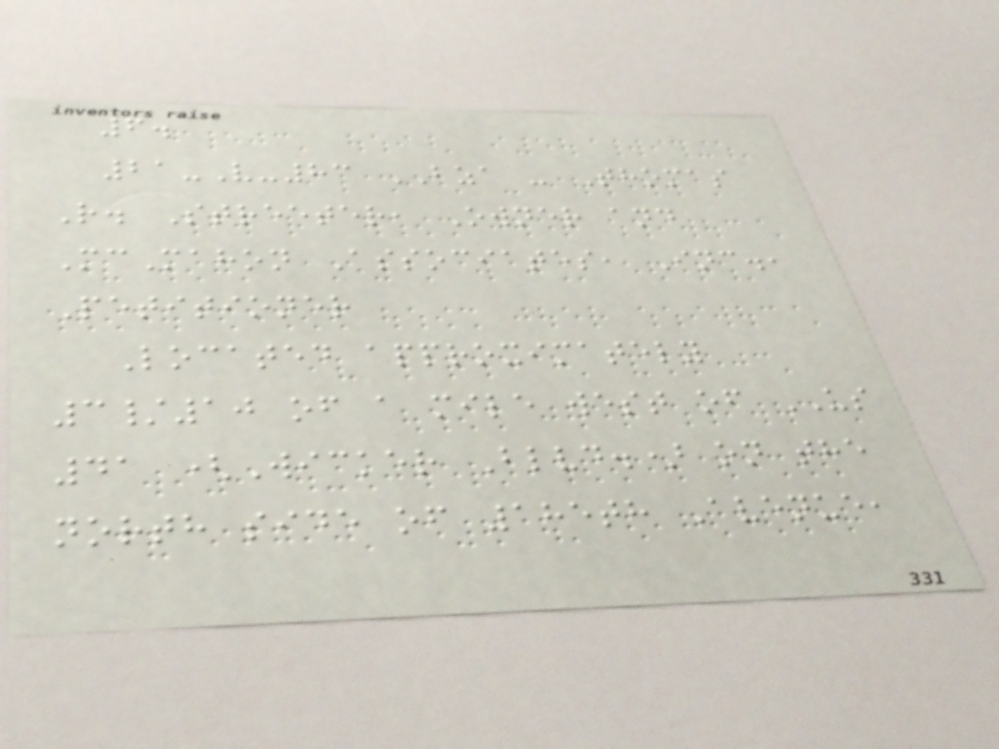6.
21-V-83 BZA - Thomas
R. Streeter, Owner and
McMahon Associates, Inc.,
Petitioner
Located approximately
3/10 of a mile west of US
41 (Wicker Blvd.) on the
north side of 185th Avenue,
